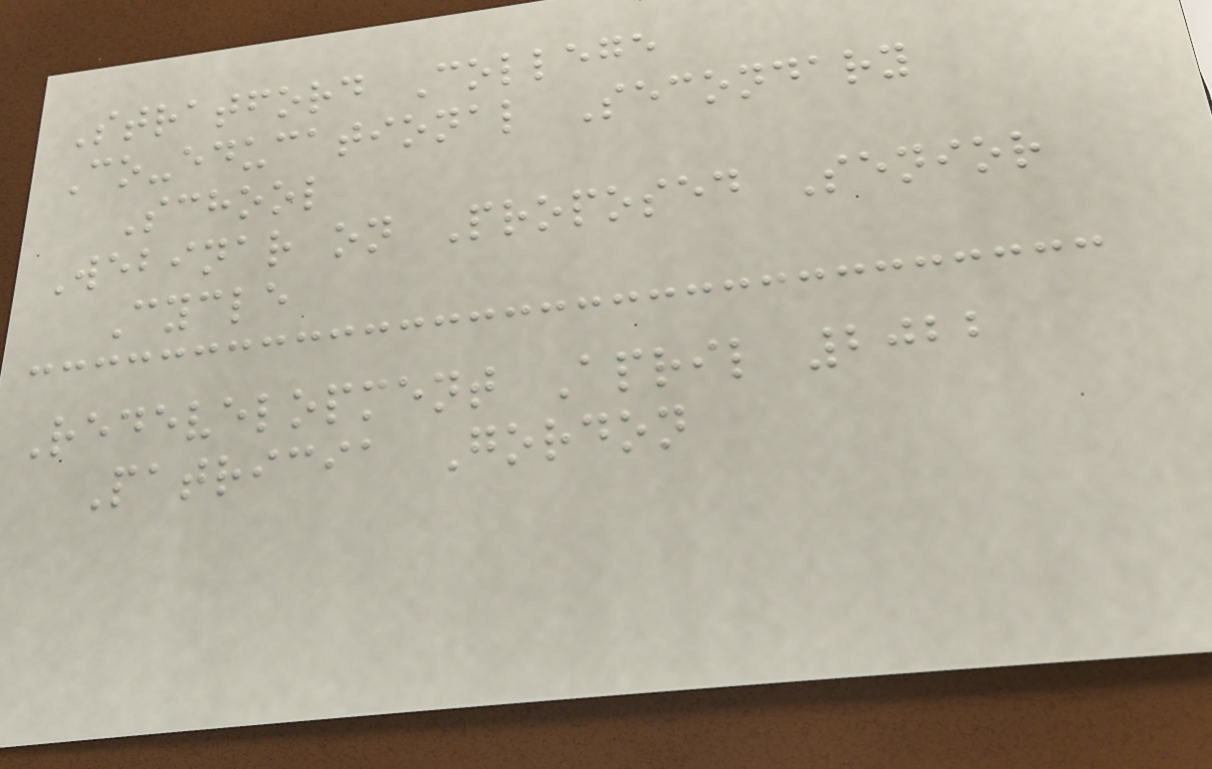Stratford College
Co-educational Secondary
School
Webinar on Proposed Senior
Cycle
Redevelopment April 2022
Patricia Gordon
